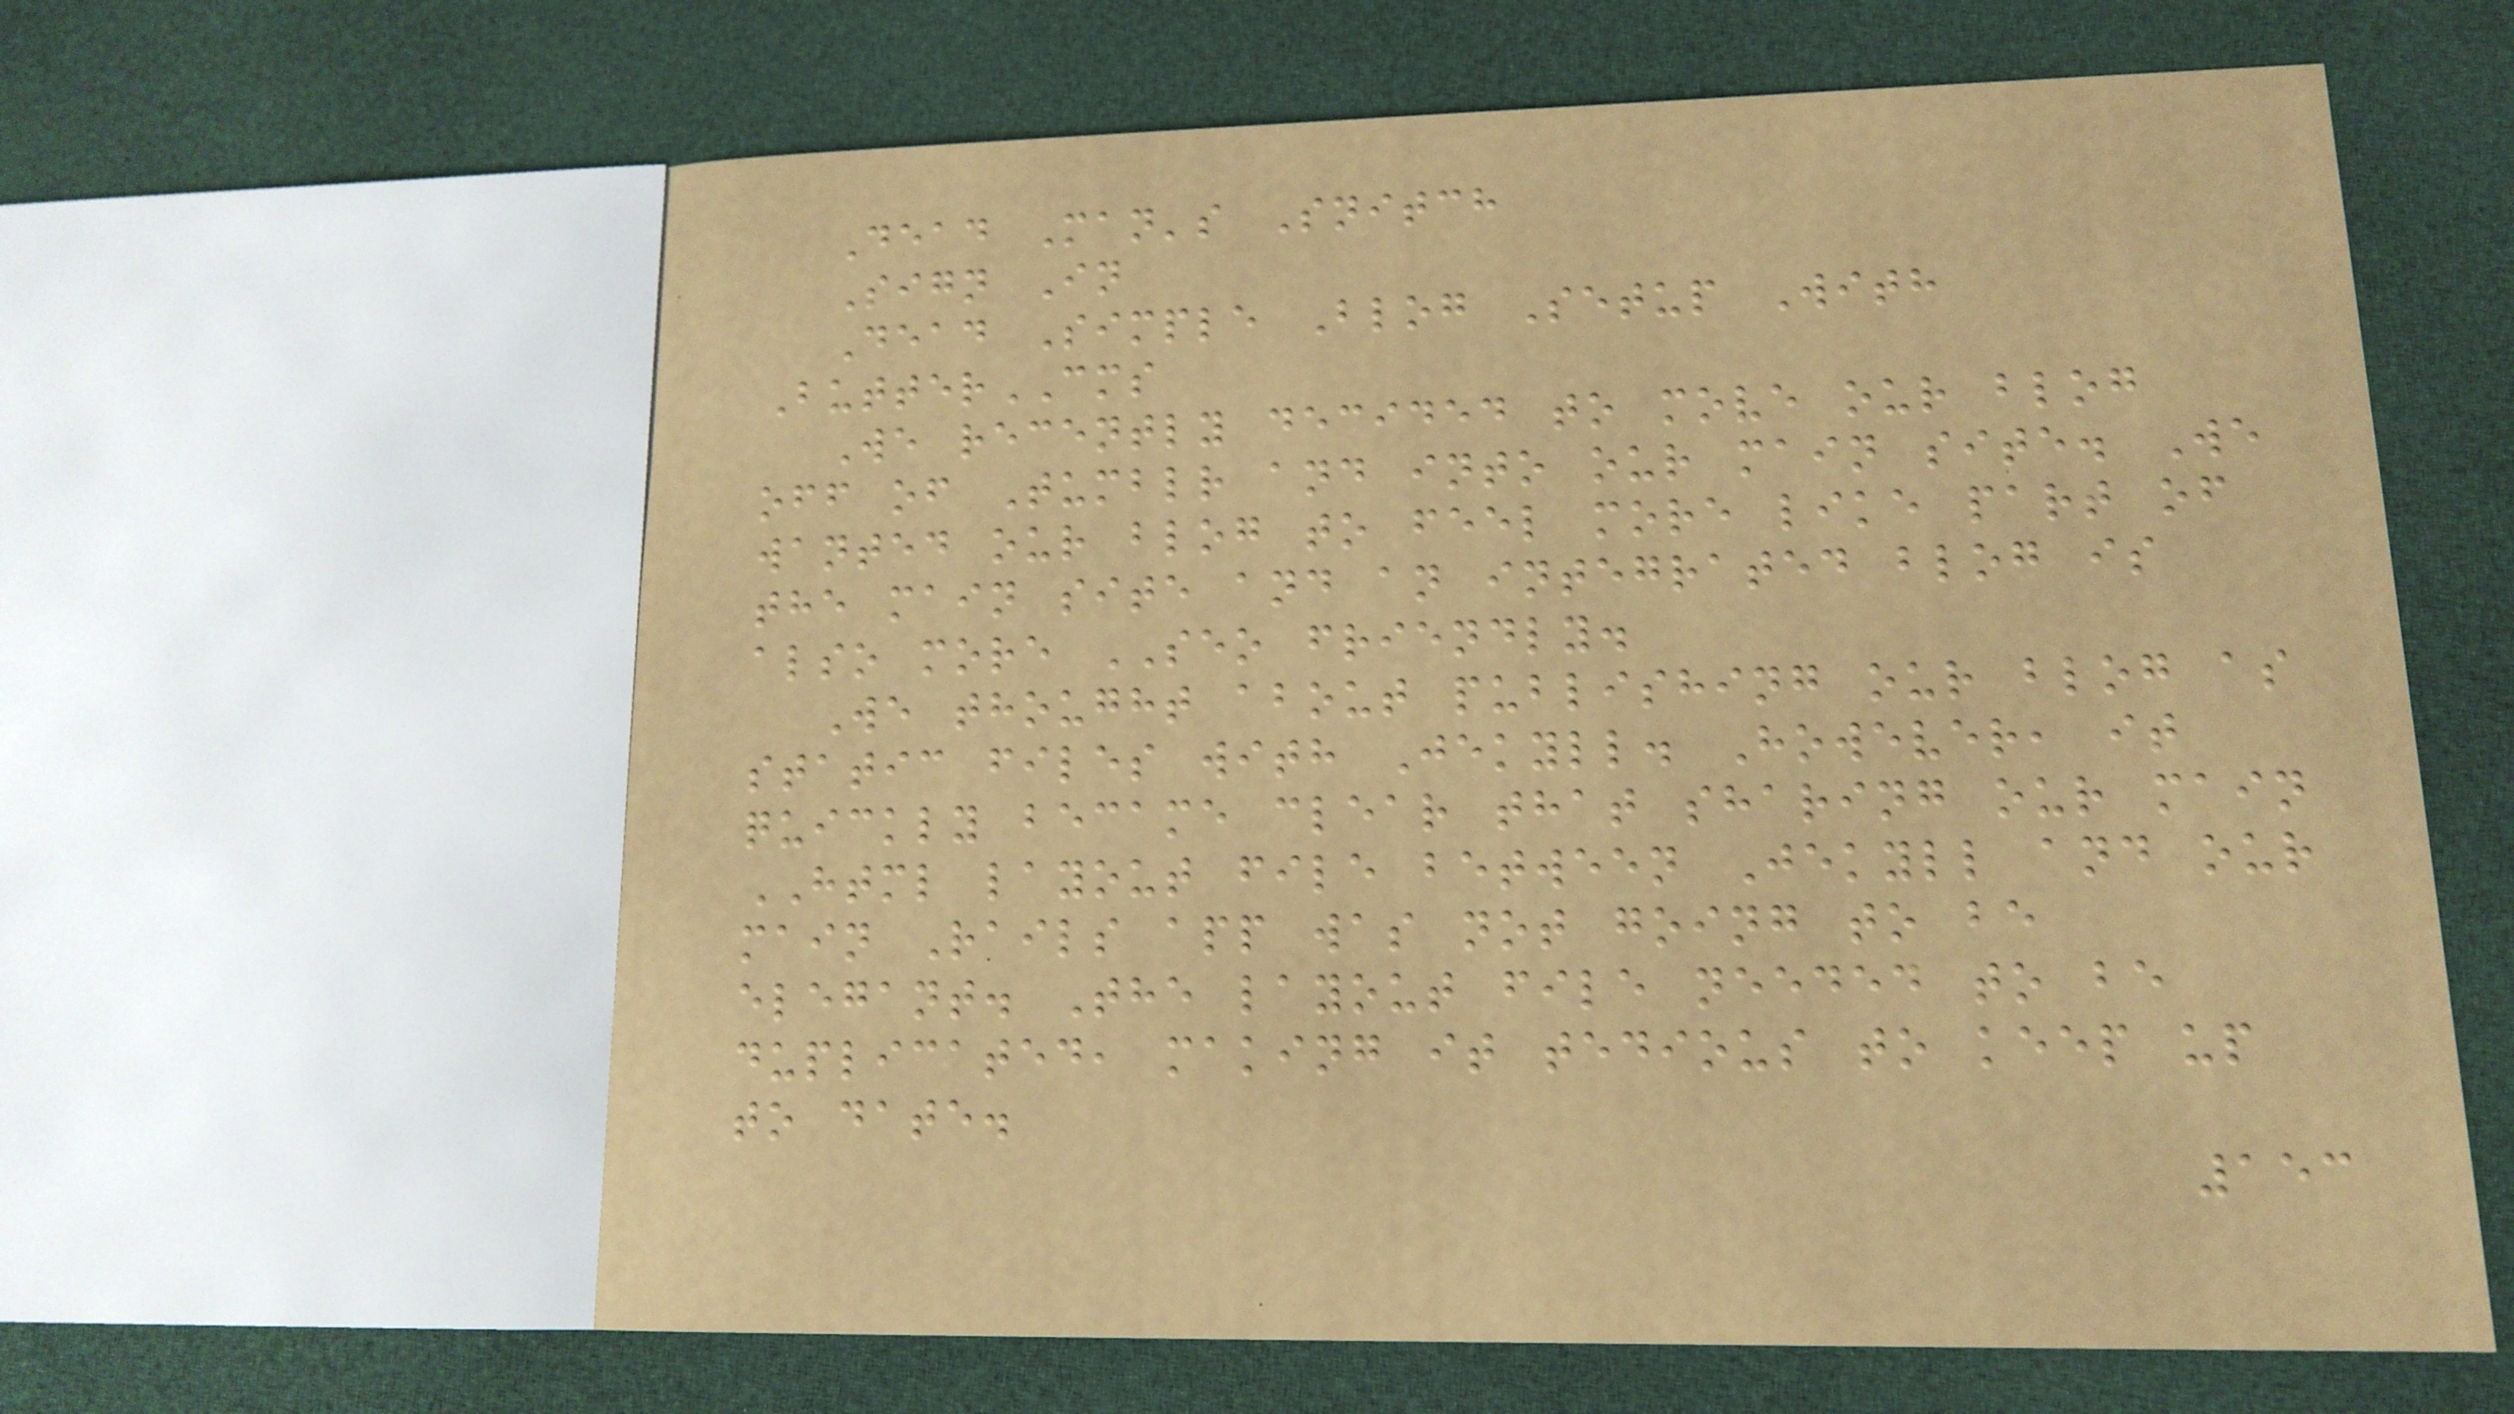Dead Man's Snitch
Sign In
Dead Simple Blog Setup With
ButterCMS
We recently decided to move our blog
off of Tumblr and into our main site. We
wanted our blog to feel more like part of
the main site and an integrated blog is
also more SEO friendly.
We thought about publishing our blog as
static files with Jekyll. However, it
quickly became clear that sharing our main
HTML layout file between Jekyll and our
main Rails app was not going to be
elegant. The layout file needed to be
duplicated, making it tedious to keep up
to date.
153
